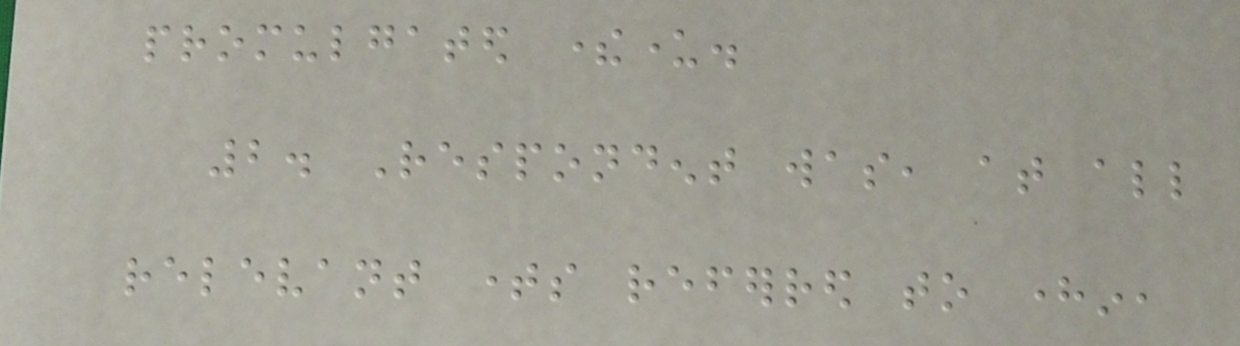promulgated thereunder.
2. Respondent was, at all
relevant times referred to herein,
